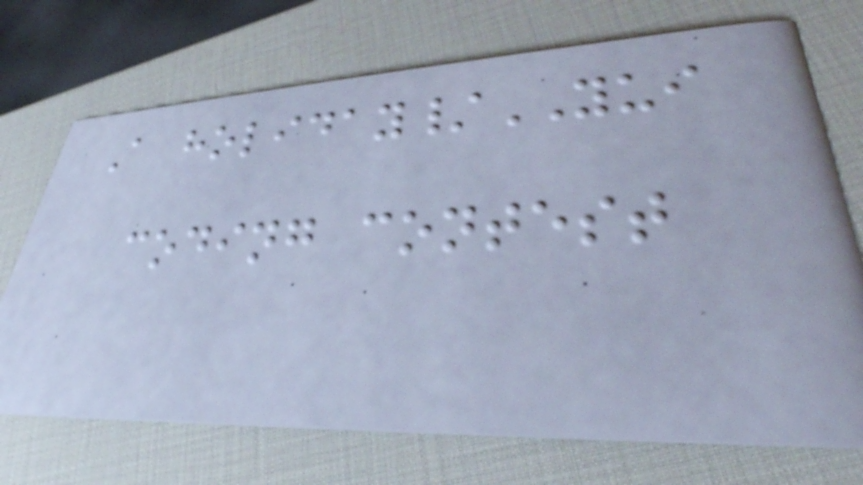A holiday/YUI
coding contest
